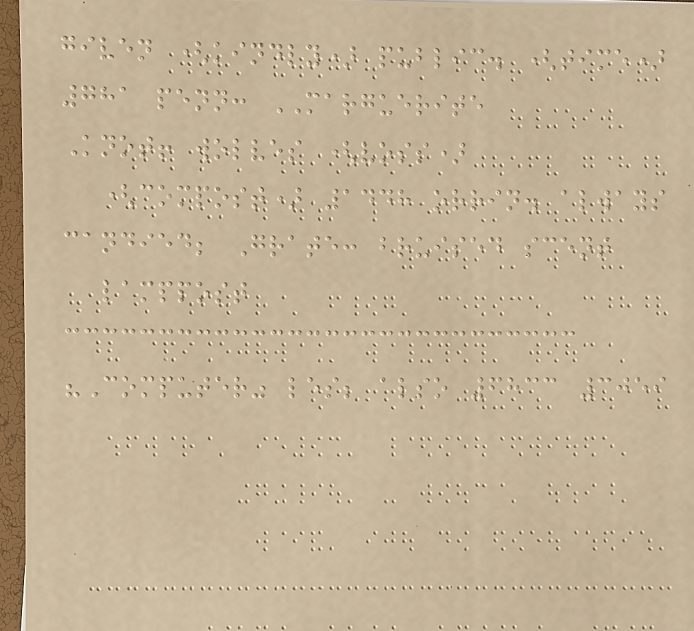given (kindly) public. (time)
781 penn: MARGUERITE
Knot! wolves (voss)
(compost) 1448 orrin. always
candied; Grate: bruised scent
lamppost
"Computer" les; also 6833 3059
